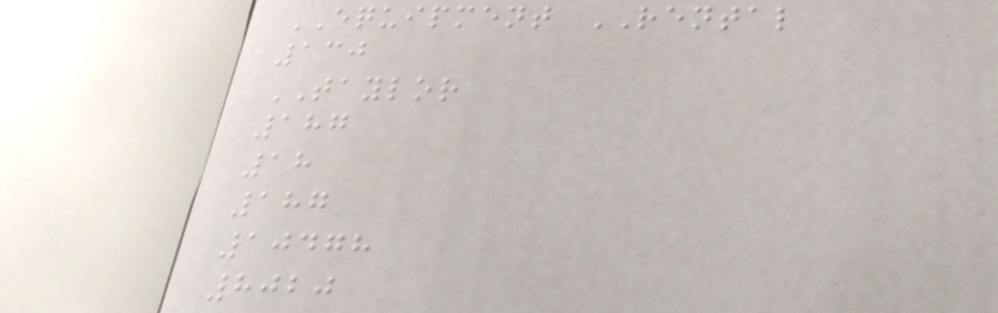EQUIPMENT RENTAL
130
TAYLOR
187
18
187
10478
8020
